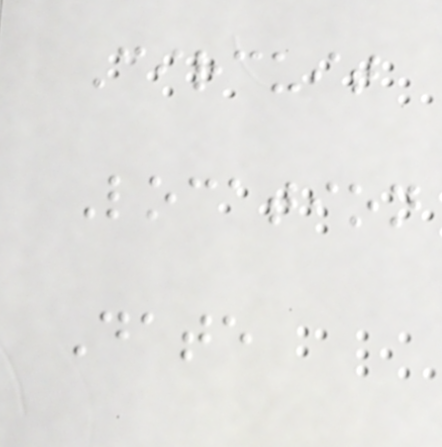Circuit
Location
Date
